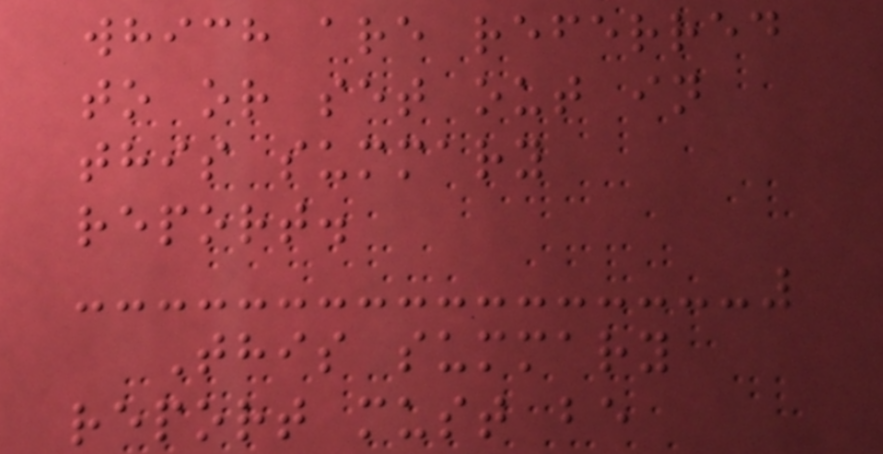which are referred
to or set out in
this summary
report.
This summary
report must be
